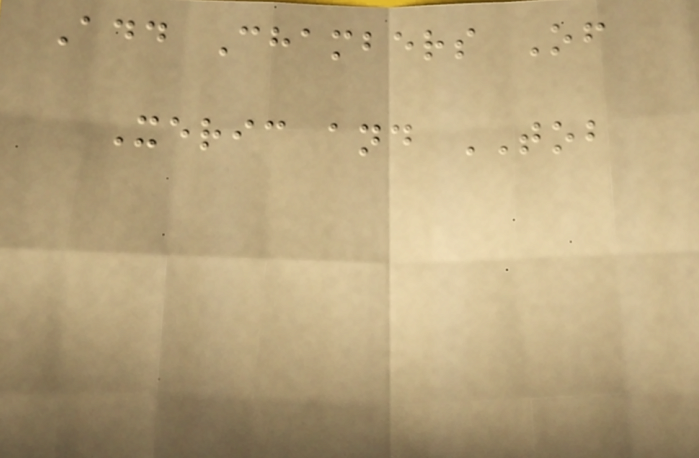Add Chambers Of
Xeric and TOB
